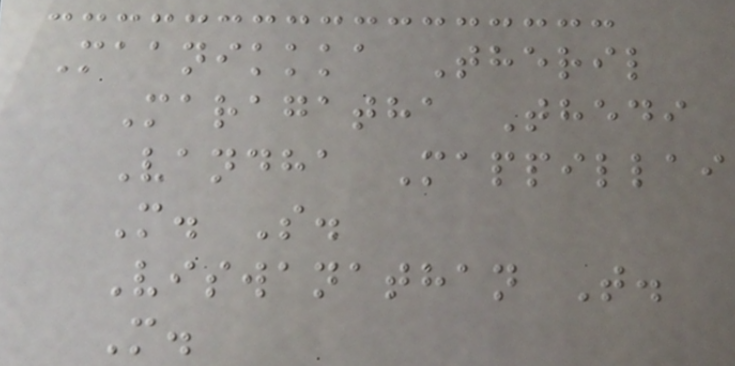Maanikkka Theril
Maragatha Thedi
Vandha Mappillai
M. S.
Viswanathan T.
M.
